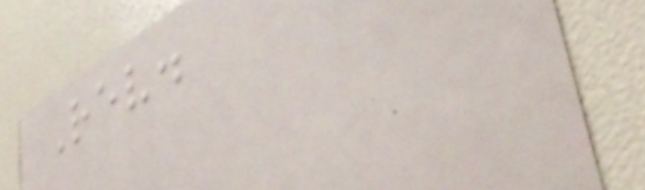Rev.
